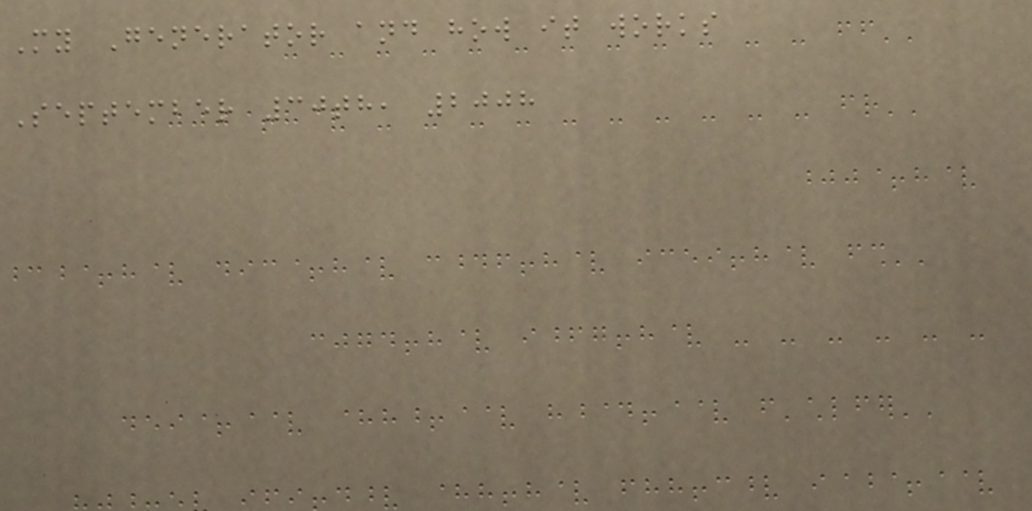My Generator and how it works
September 30th, 2008
